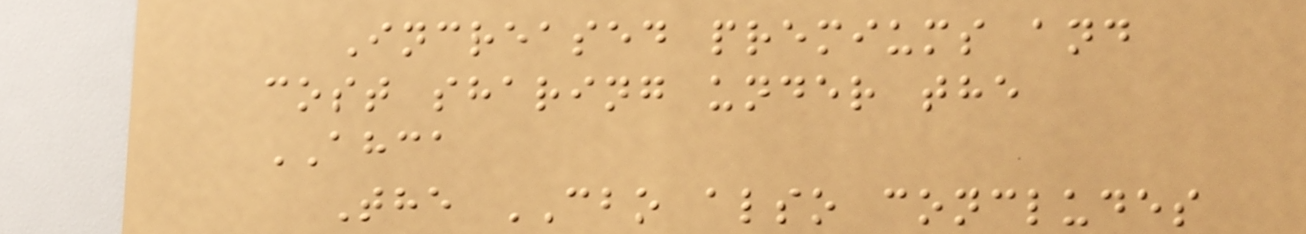Increased premiums and
cost sharing under the
AHCA
The CBO also concludes
